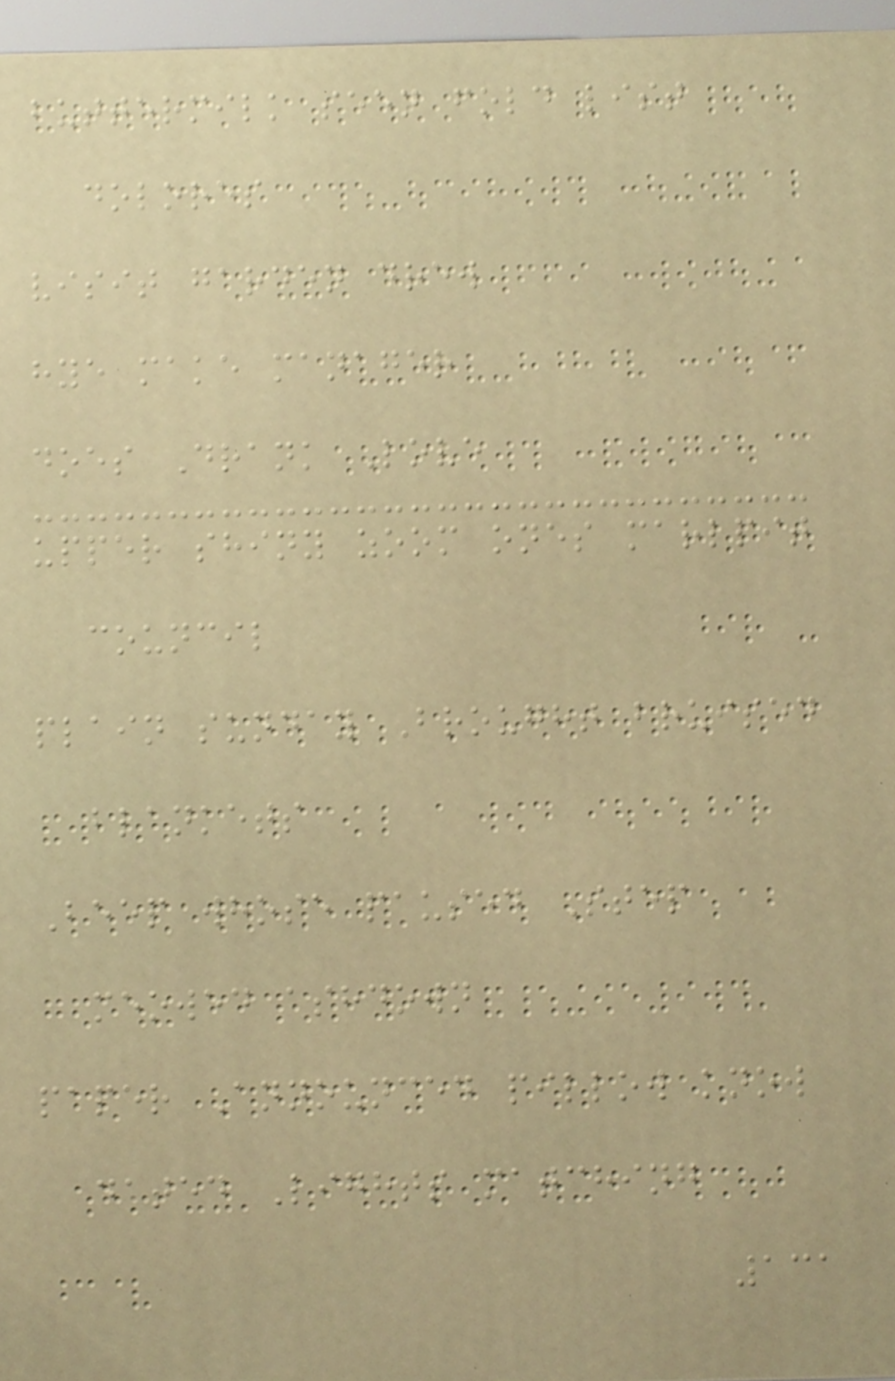buttermilk seen fold list
dolores
visit garden drew
hye make manager
does Drank Love
upper shiny zoom ones marlpit
council
plain sunday Brought bruised
blankets
Beep whose paused Step
meowed ashdown
paper Announced pillow know
dated Lights matching
131
